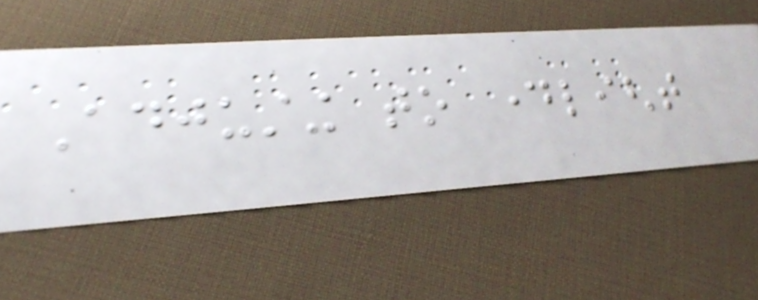Adjusting to daylight
